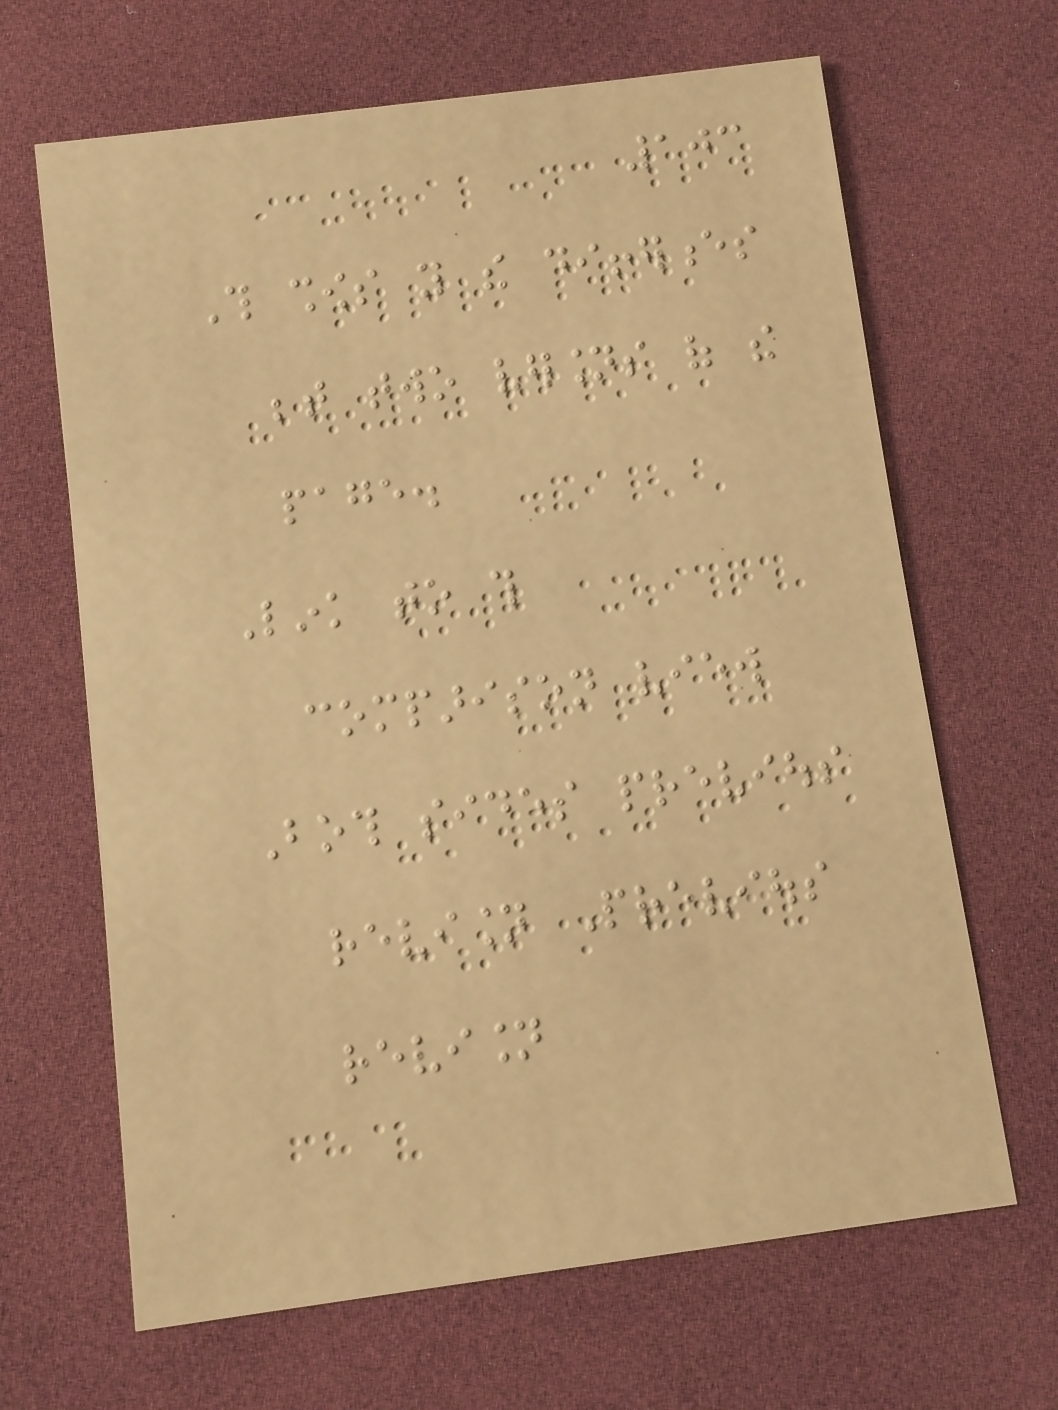103
This shows you the differences
between two versions of the
page.
Link to this
comparison view
Both sides previous
revision Previous
revision
